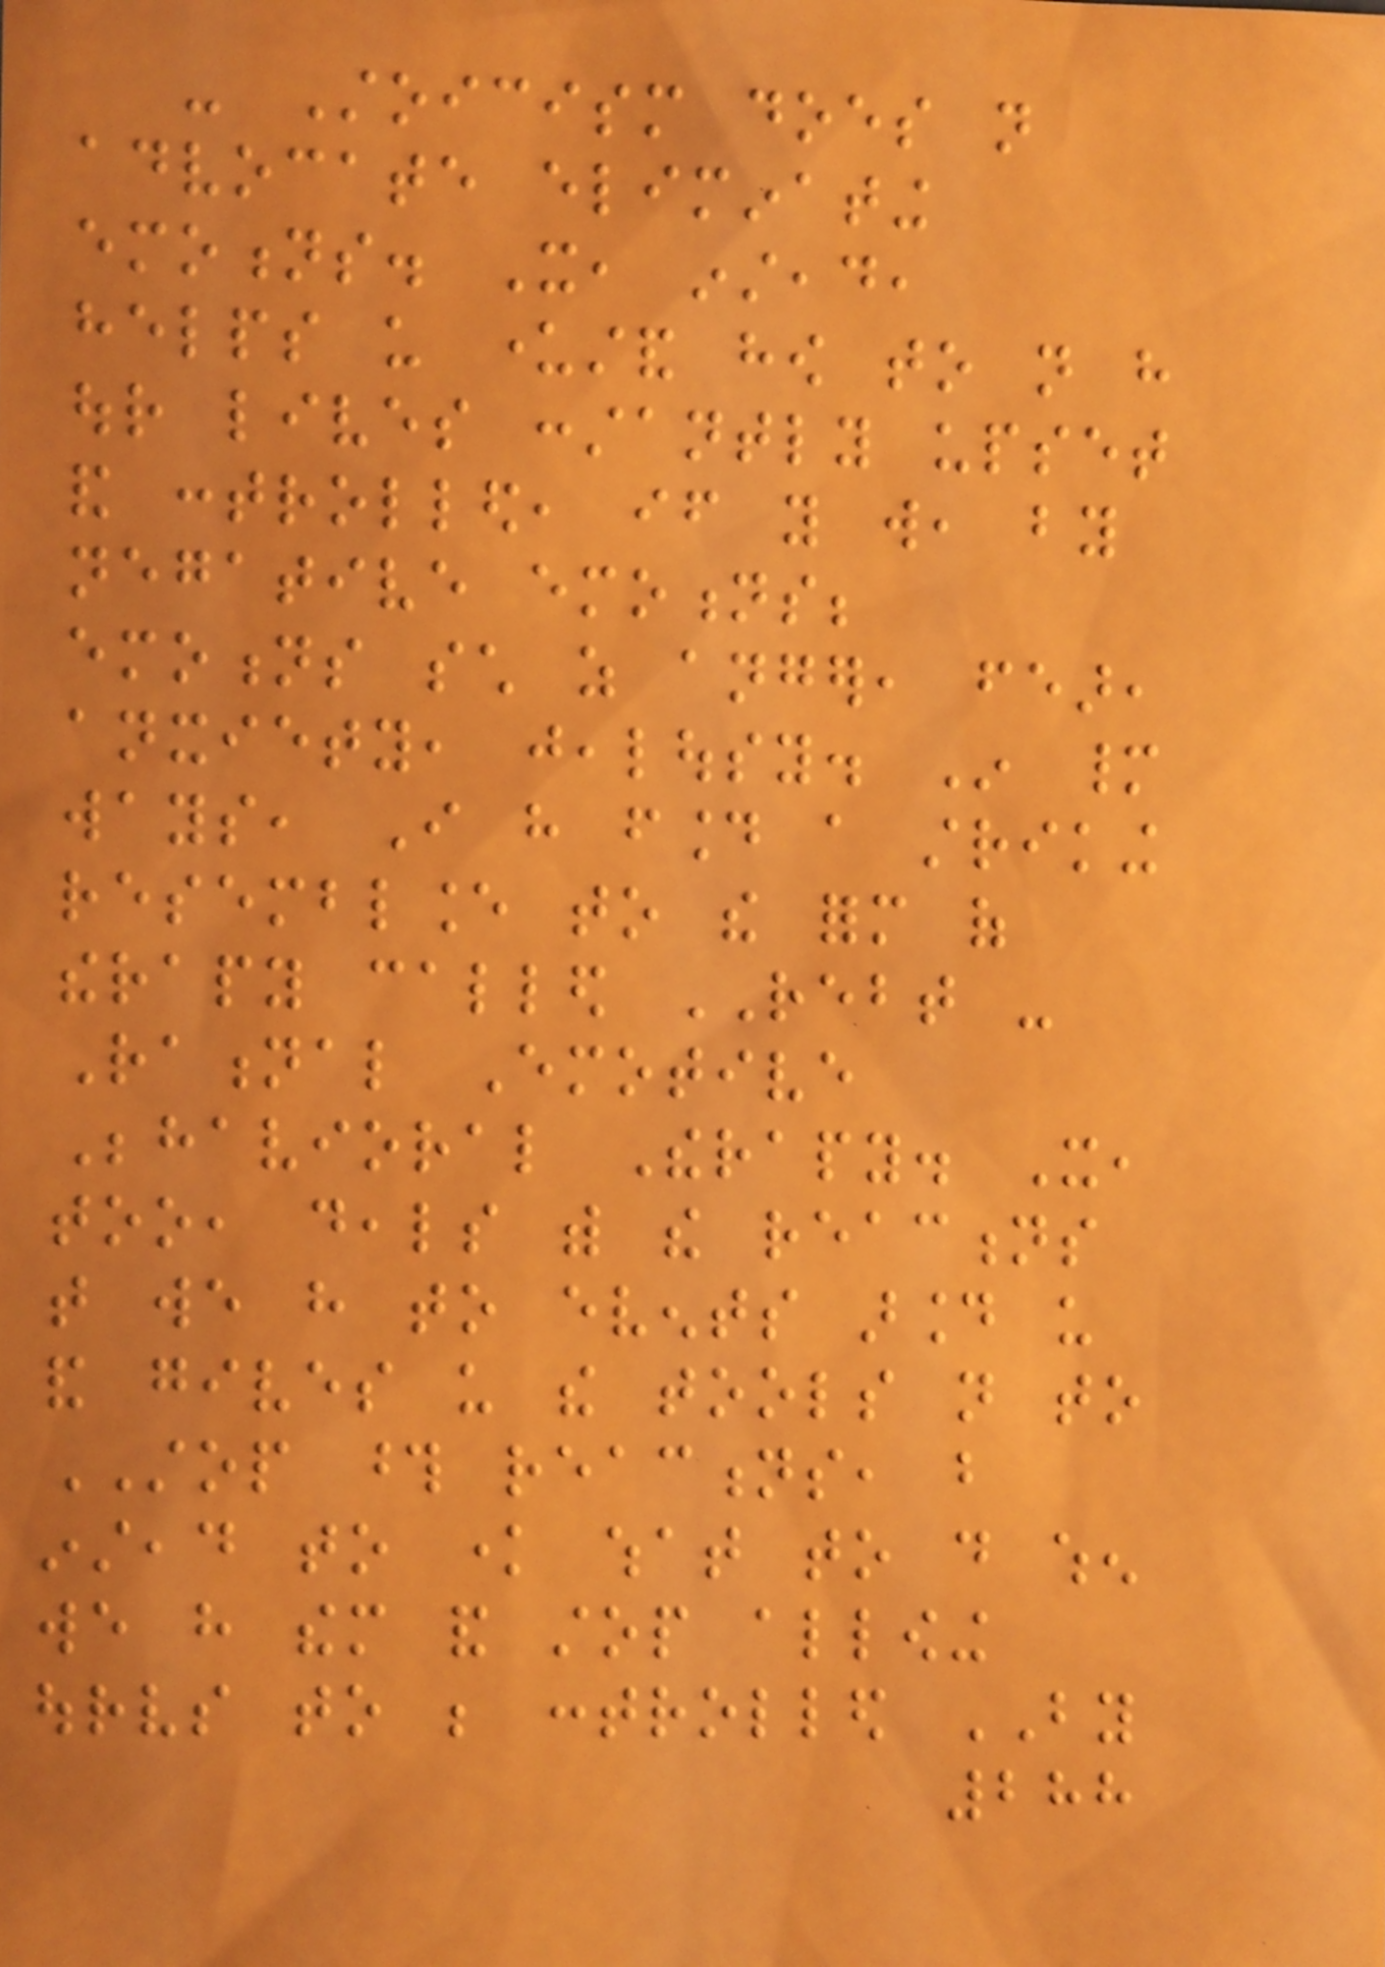- Stoicism does not
advocate eliminating
emotions. It, instead,
helps us understand how to not have
our lives constantly upset
and controlled, if you will, by
negative emotions;
emotions such as anger, fear,
anxiety, jealousy. In many
ways, I have found a striking
resemblance to the form of
therapy called REBT -
Rational Emotive
Behavioral Therapy. It,
too, deals with the reactions
that we have to events around us
and gives us the tools not to
STOP those reactions, but
instead to know what to do when
we have them and stop allowing
ourselves to be controlled BY
288
